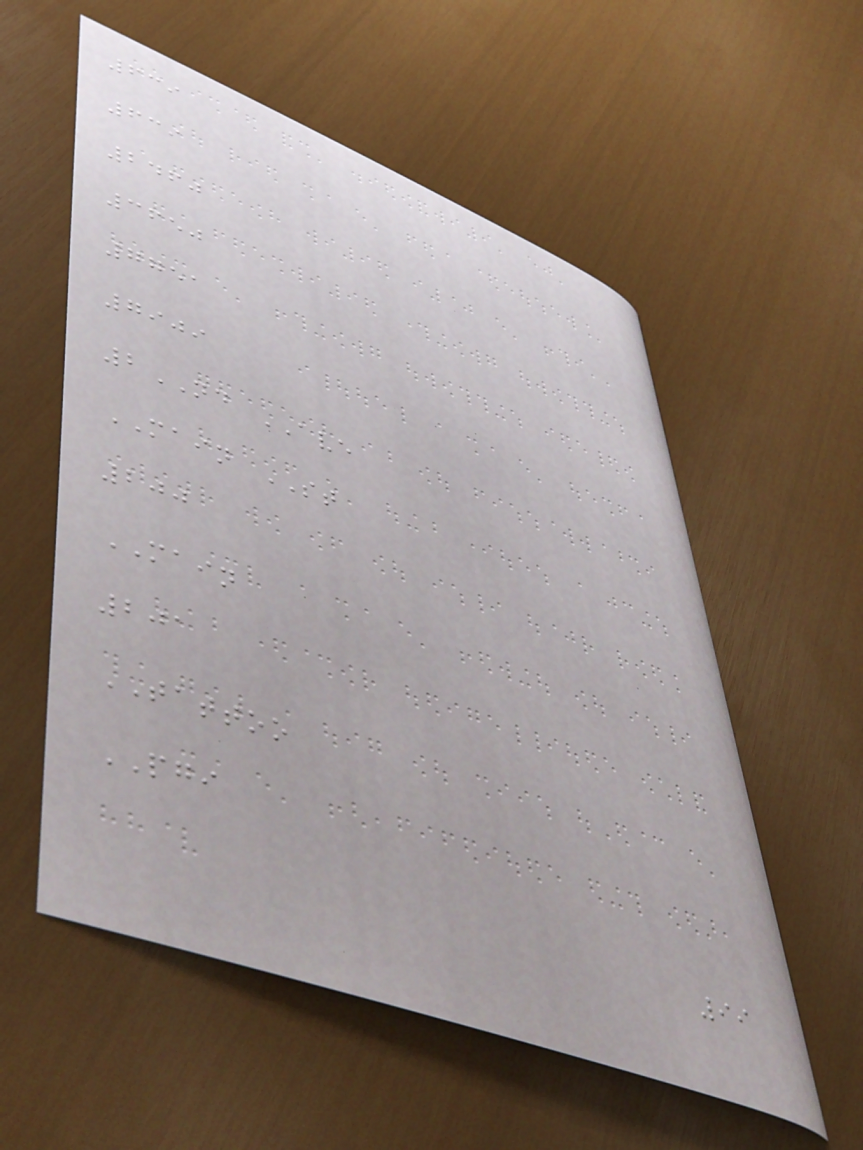639
639
2460
3650
7751
7909
2ND AVE
MAIN ST
200
MAIN
201
TATTOO
PGI
99
